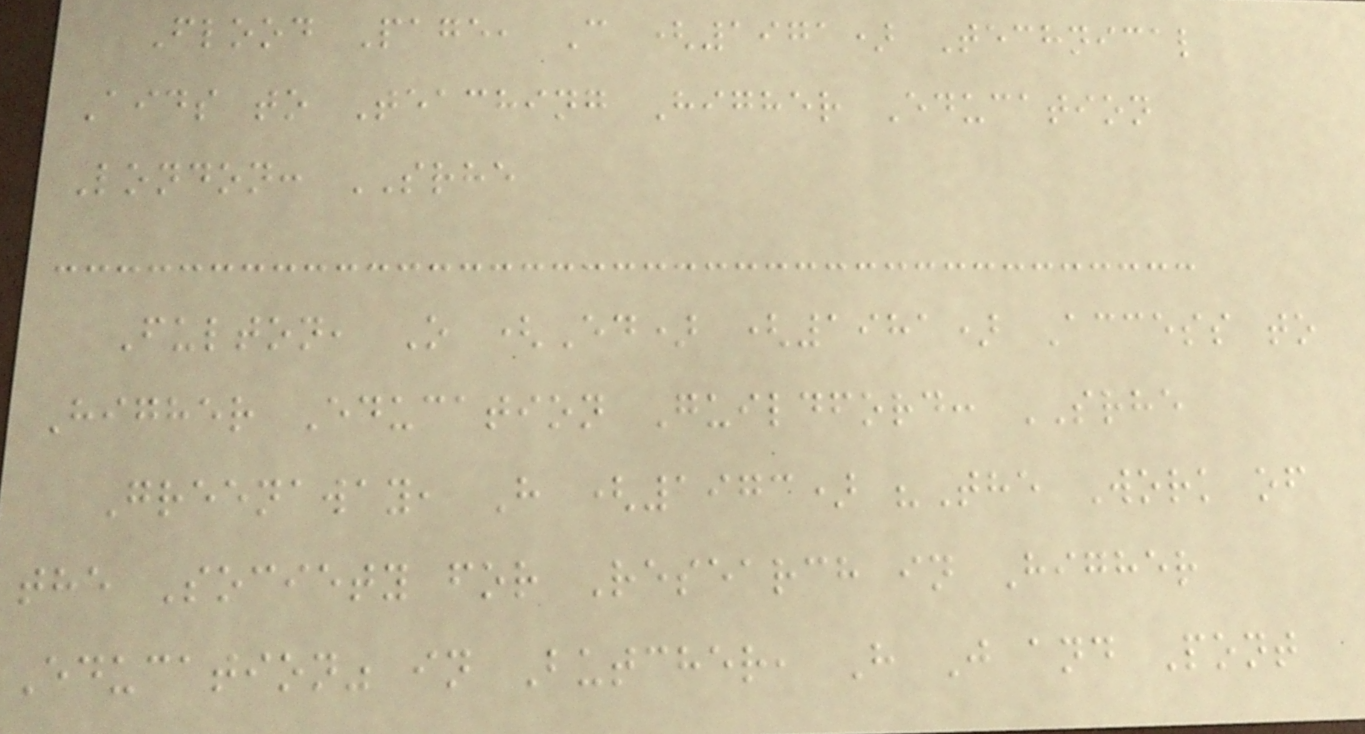Flood Page, C (1971) Technical
Aids to Teaching Higher Education
London: SRHE
Fulton, O (Ed) (1981) Access to
Higher Education Guildford: SRHE
Greenaway, H (1973) "The Work of
the Society for Research in Higher
Education" in Butcher, H J and Pont
